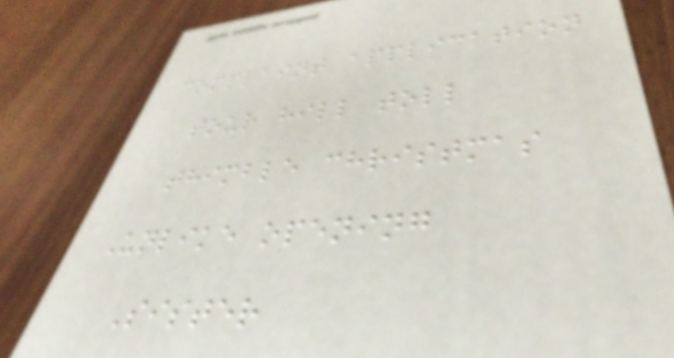complaint application
tour hill toll
thimble christmas
Unlike opening
Sister
